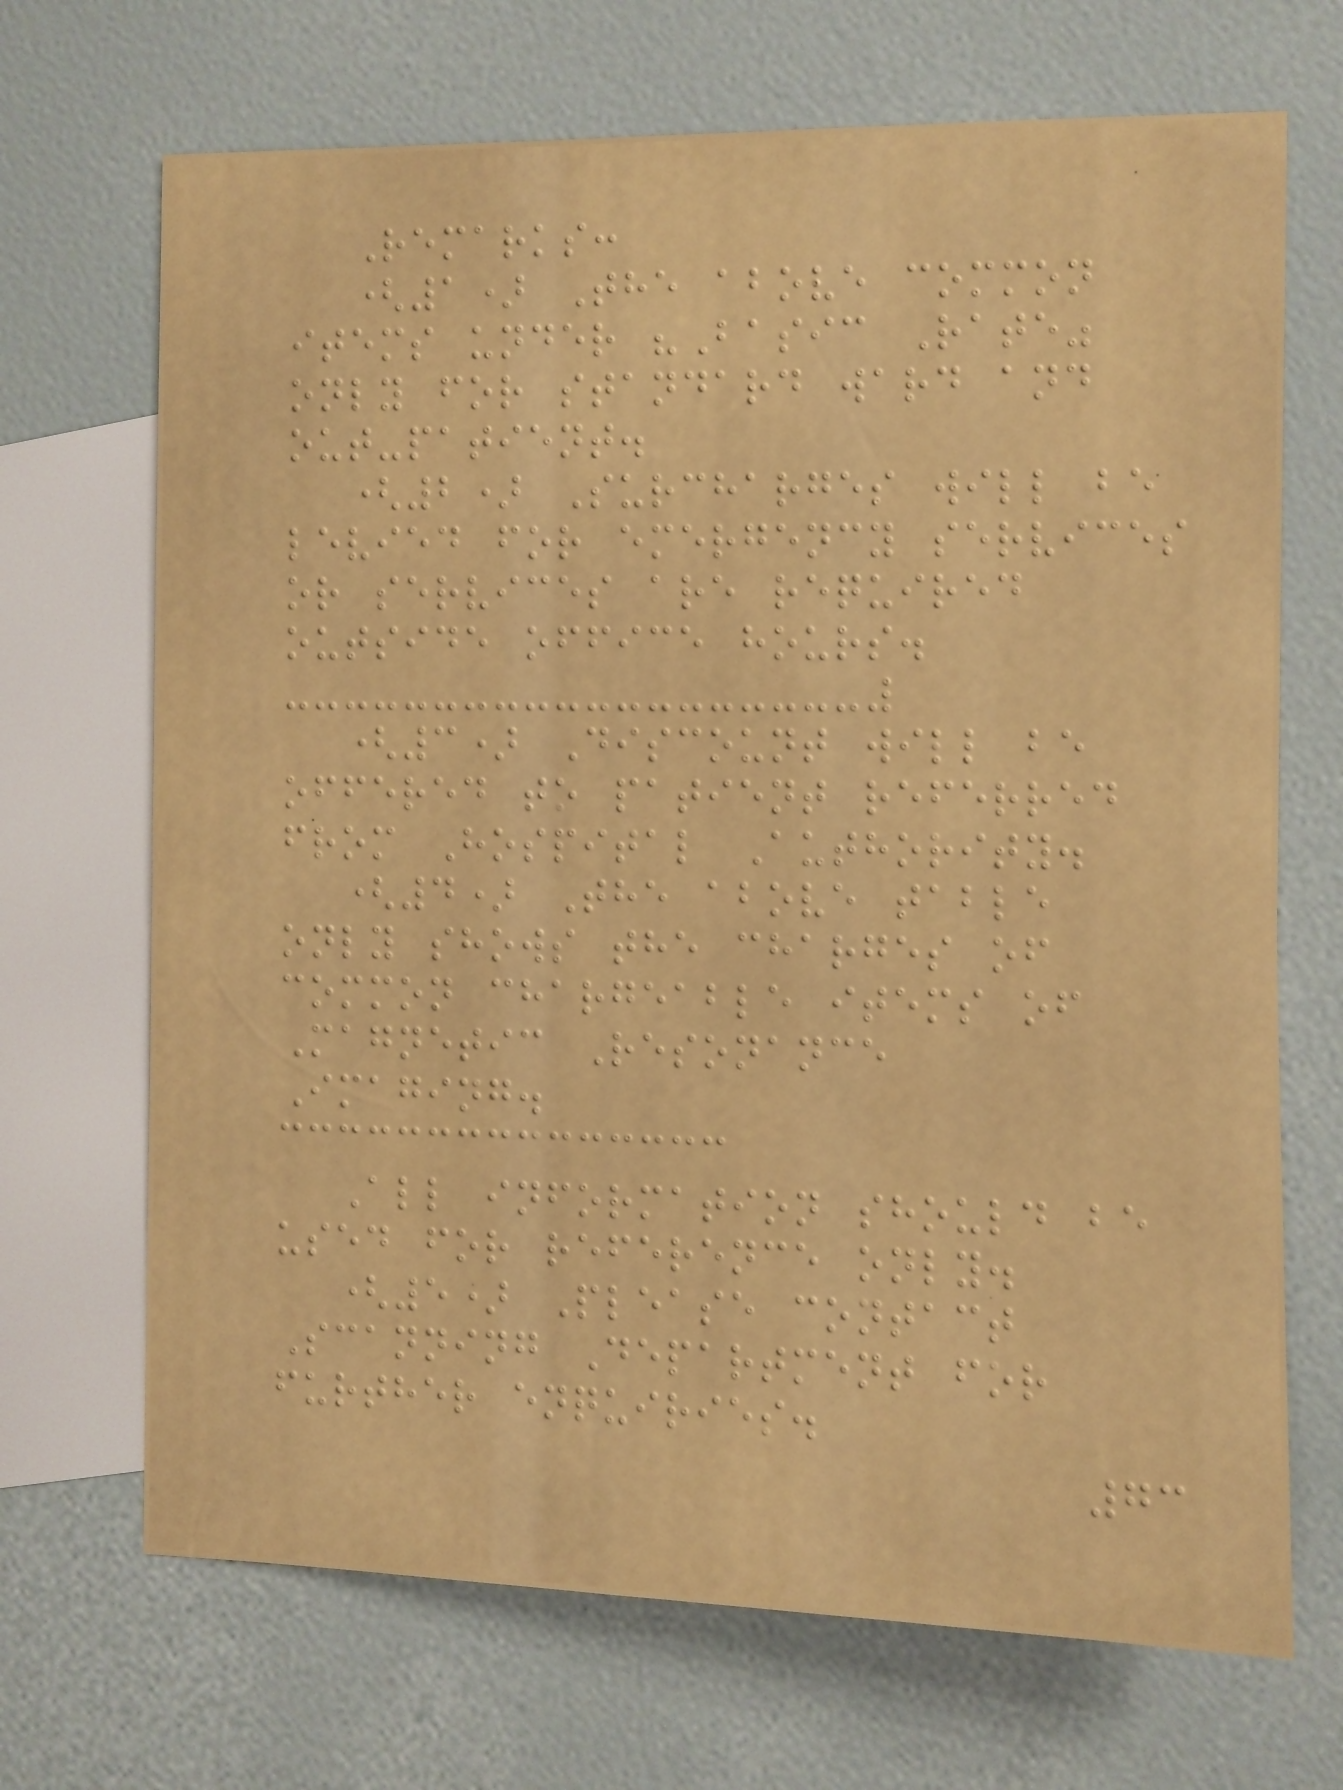Remarks:
(1) The above common
items under "Basic Rate"
only for standard ward and
out-patient.
(2) Surcharges will be
levied for emergency services
or services are required
outside office hours.
(3) Discount will be
offered to patient referred
from Hospital Authority.
(4) The above table
only shows the charges of
common chargeable items of
Magnetic Resonance
Imaging.
All information should be
used for reference only.
(5) Please contact
Scanning Department for
further enquiries.
73
